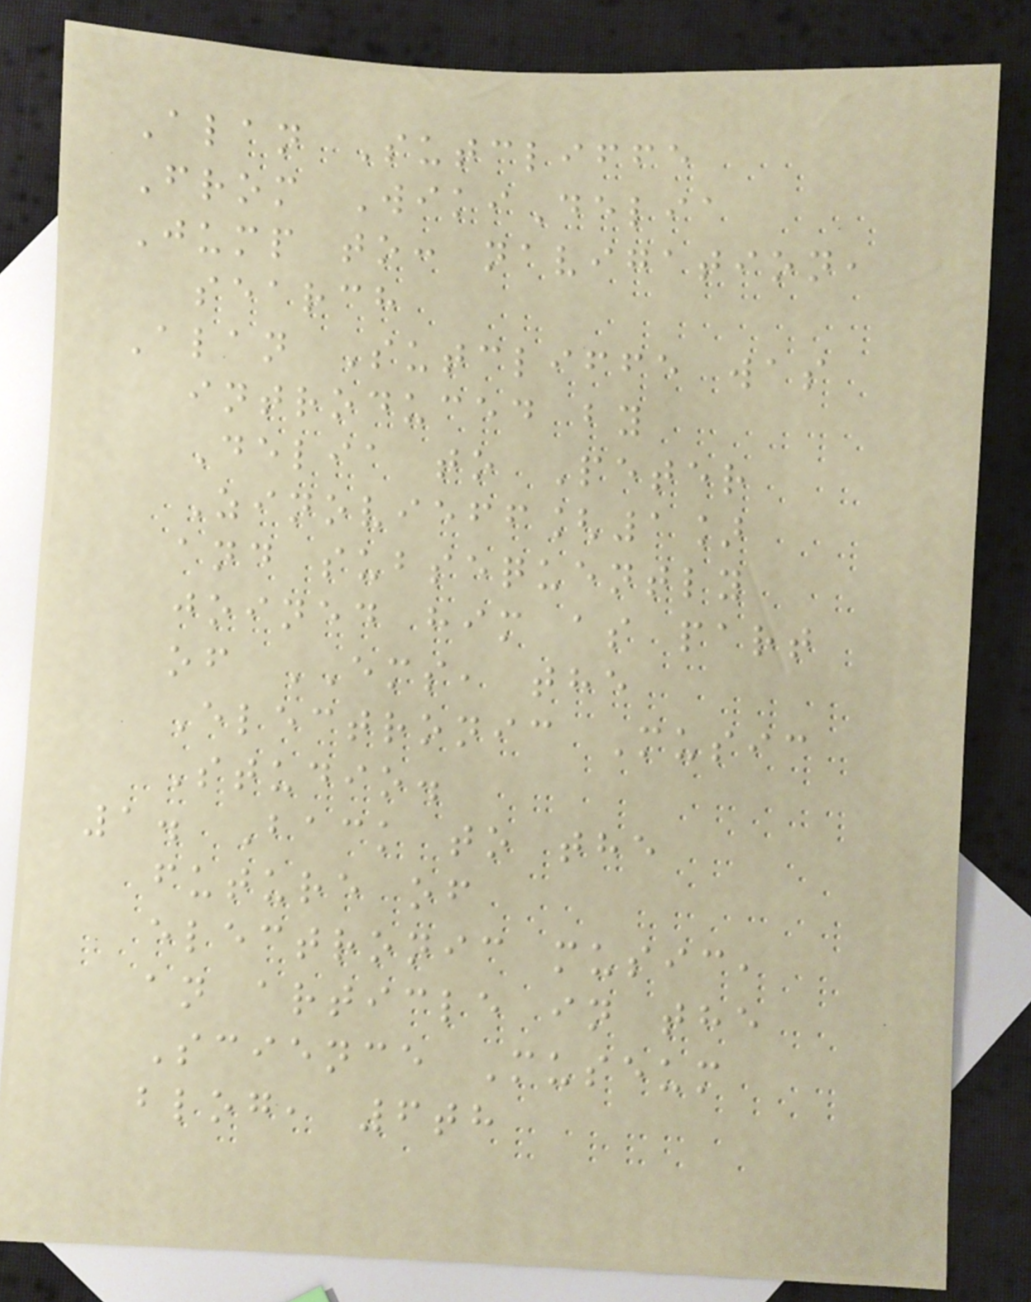Alan Sutcliffe
From WikiDelia
Jump to: navigation,
search
Alan Sutcliffe was
introduced by
Delia to Peter
Zinovieff[1]
and subsequently
joined him as part
of EMS, the
Electronic Music
Studio.
1. Back to the
future of
electronic music,
an article in the
Science Museum
blog, 6th
